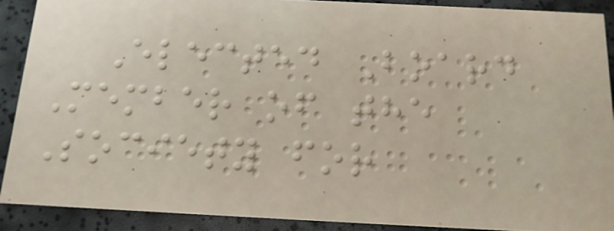Elected Board
Member of the
Society for
